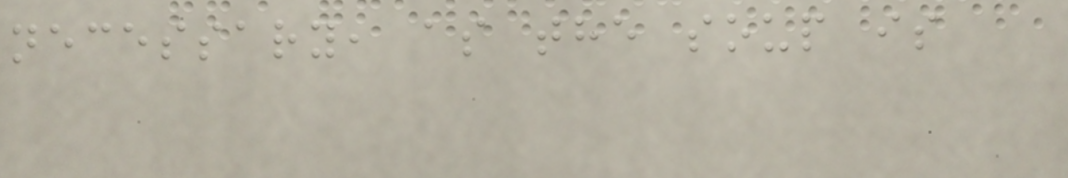necessary, as the soup is
